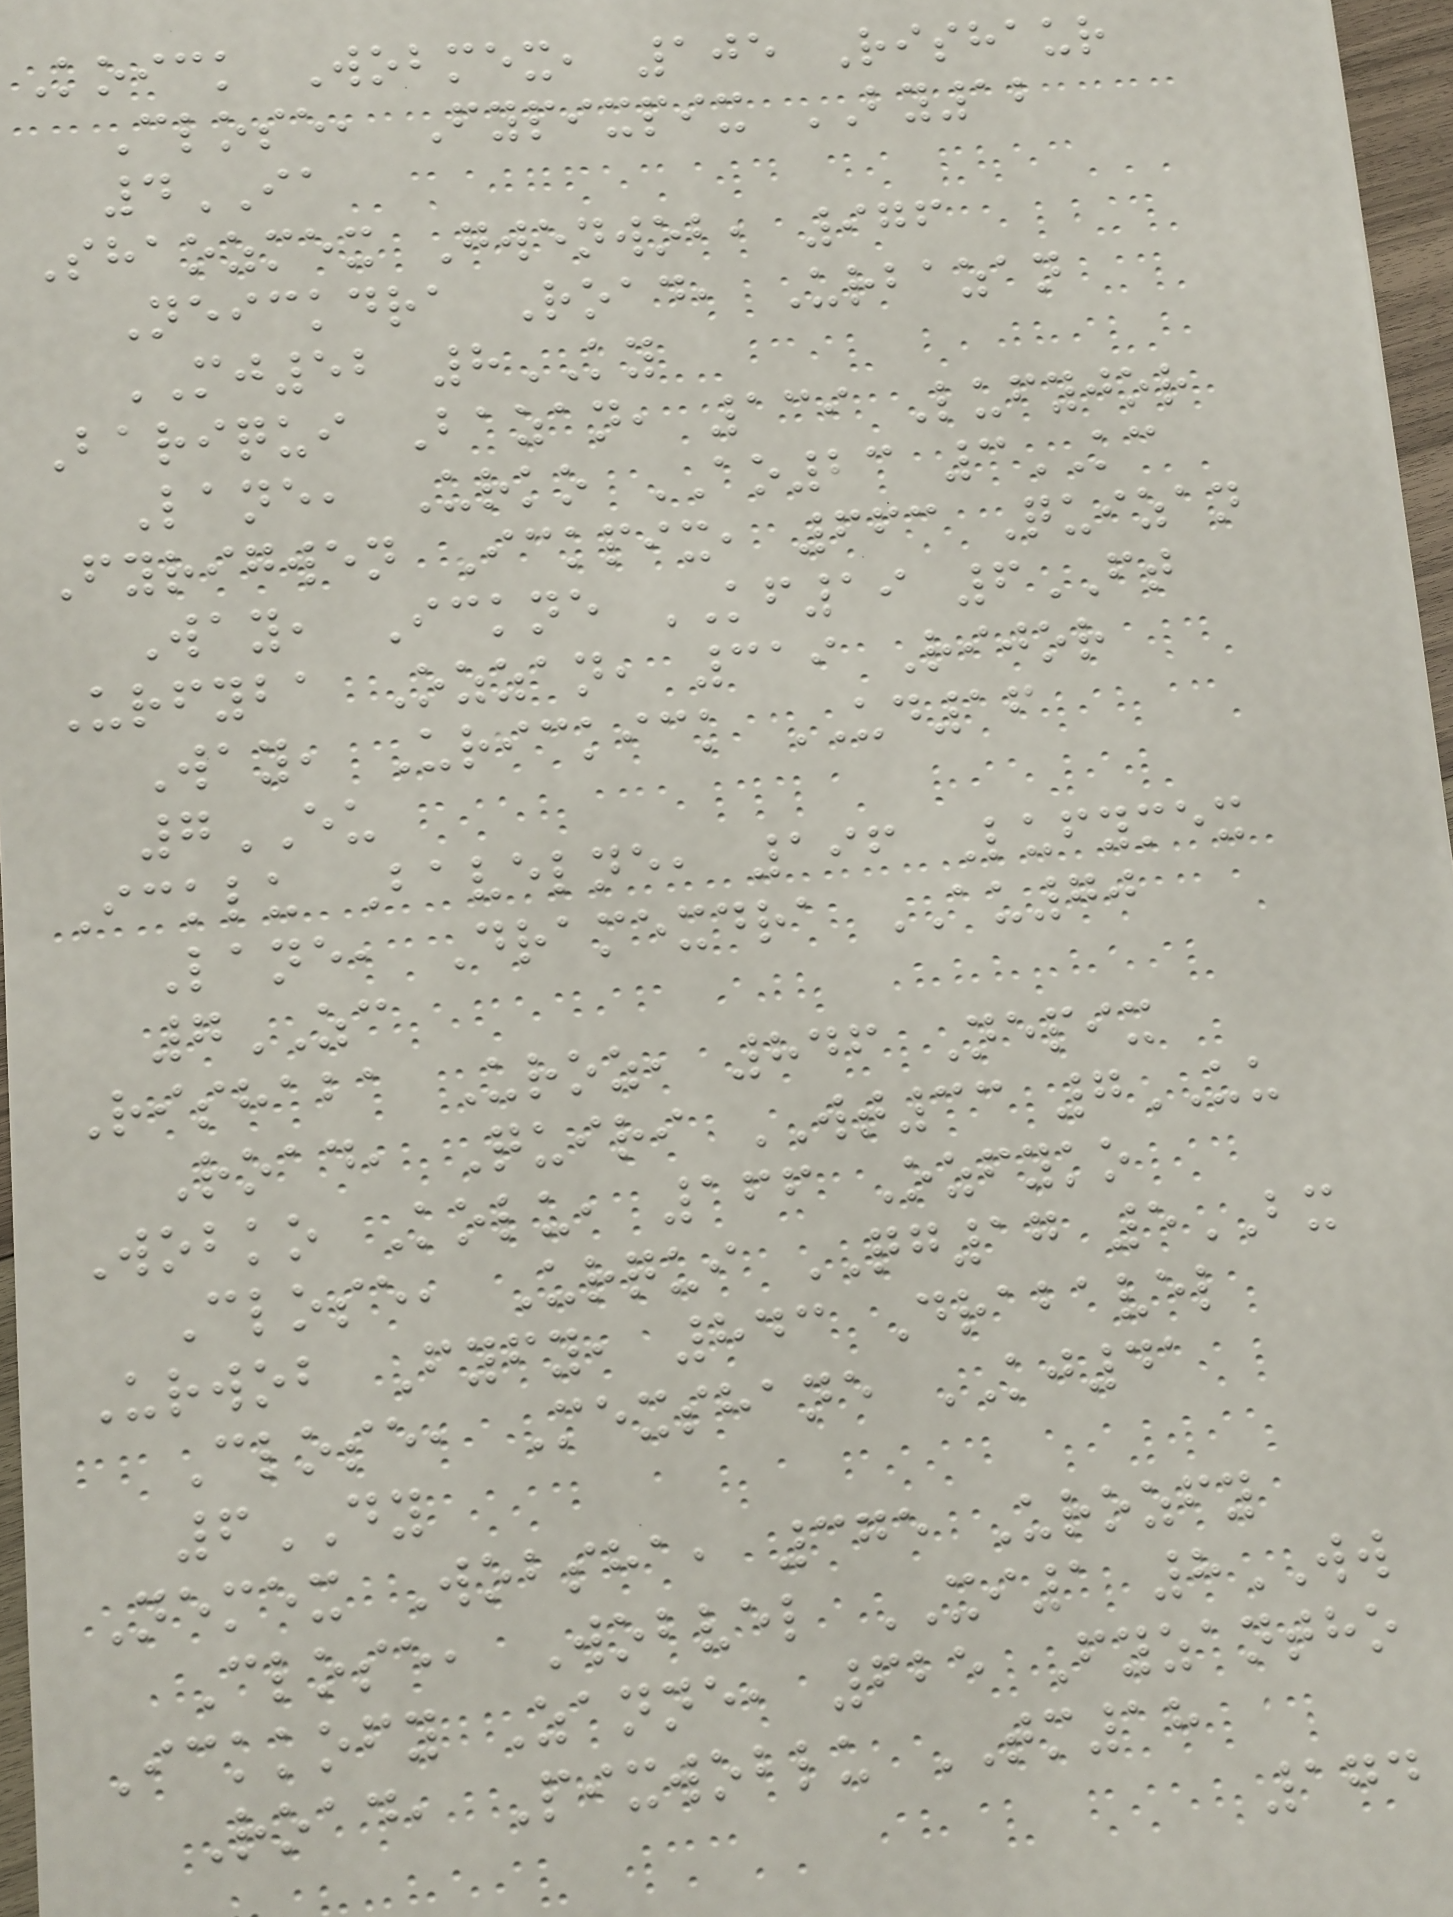Koick Wobmex, 105 Rishaur
Close, Fypixpix BY12
4IA
Shaozmex Gwenwob, 976
Neickdra Road, Urbazan
MJ52 8KY
Bariqui Bazan, 139 Lufyjor
Lane, Urko AO23 3KC
Fyrigwen Ickpix, 663 Quizan
Way, Ickne KF19 6FT
Urfyba Ozzan, 319 Rijor
Way, Urickick UD16
7EU
Icklu Bavelne, 196 Lufymex
Lane, Dramexdra AU70
7ZC
Rishaba Uroz, 846 Nepix
Road, Quiri WT33 7UU
Wobko Kolu, 166 Ozfyko
Close, Urqui QG17 5BX
Urwob Fyfy, 843 Drabavel
Close, Mexshane KJ41
6DY
Nemex Wobsha, 375 Urozfy
Close, Wobvel XI1 8WW
Ickkofy Zanne, 625 Fyzantho
Road, Pixwoblu TM18
174
